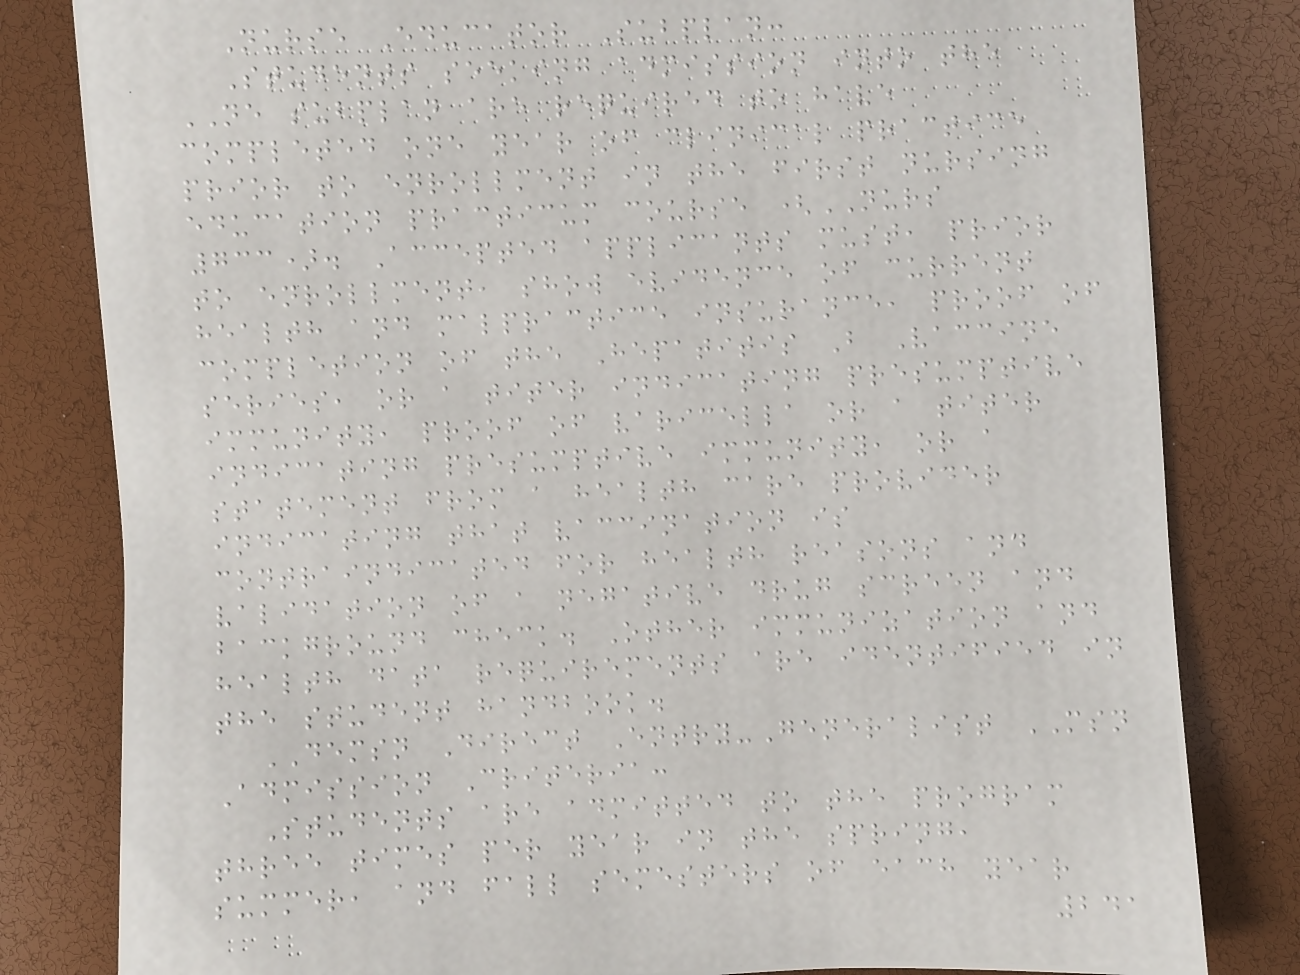Nurse Educator Subplan:
Students seeking admission into the
NE subplan are required to have
completed one year of clinical practice
prior to enrollment in the first nursing
education practicum course (NURS
733). Accepted applicants must, prior
to enrollment, show evidence of current
health and malpractice insurance, proof of
completion of the Hepatitis B Vaccine
series, or a titer indicating presumptive
immunity, proof of varicella or a titer
indicating presumptive immunity, or a
statement from a health care provider
indicating that vaccination is
contraindicated for health reasons and
validation of a negative drug screen and
background check. Other immunization and
health data requirements are identified in
the student handbook.
DEMSN Direct Entry-Generalist MSN
Admission Criteria:
Students are admitted to the program
three times per year in the spring,
summer, and fall semesters of each year
241
